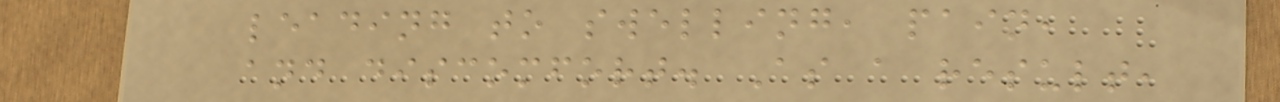leading to swelling, pain,
and discomfort. As a result,
